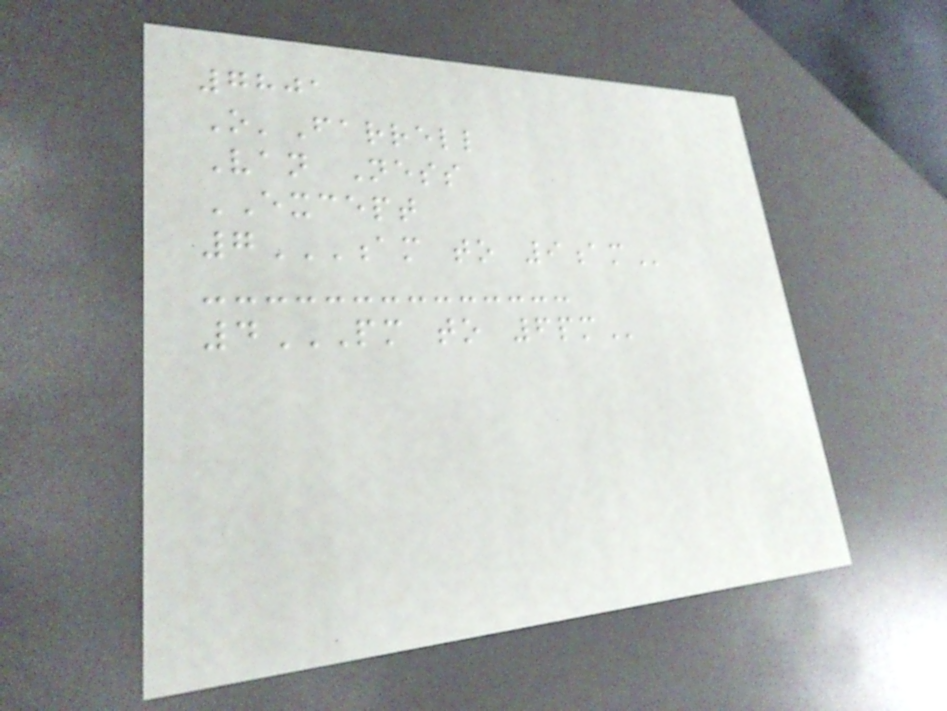7801
O'Farrell
Van Ness
EXCEPT
7AM TO 9AM
4PM TO 6PM
